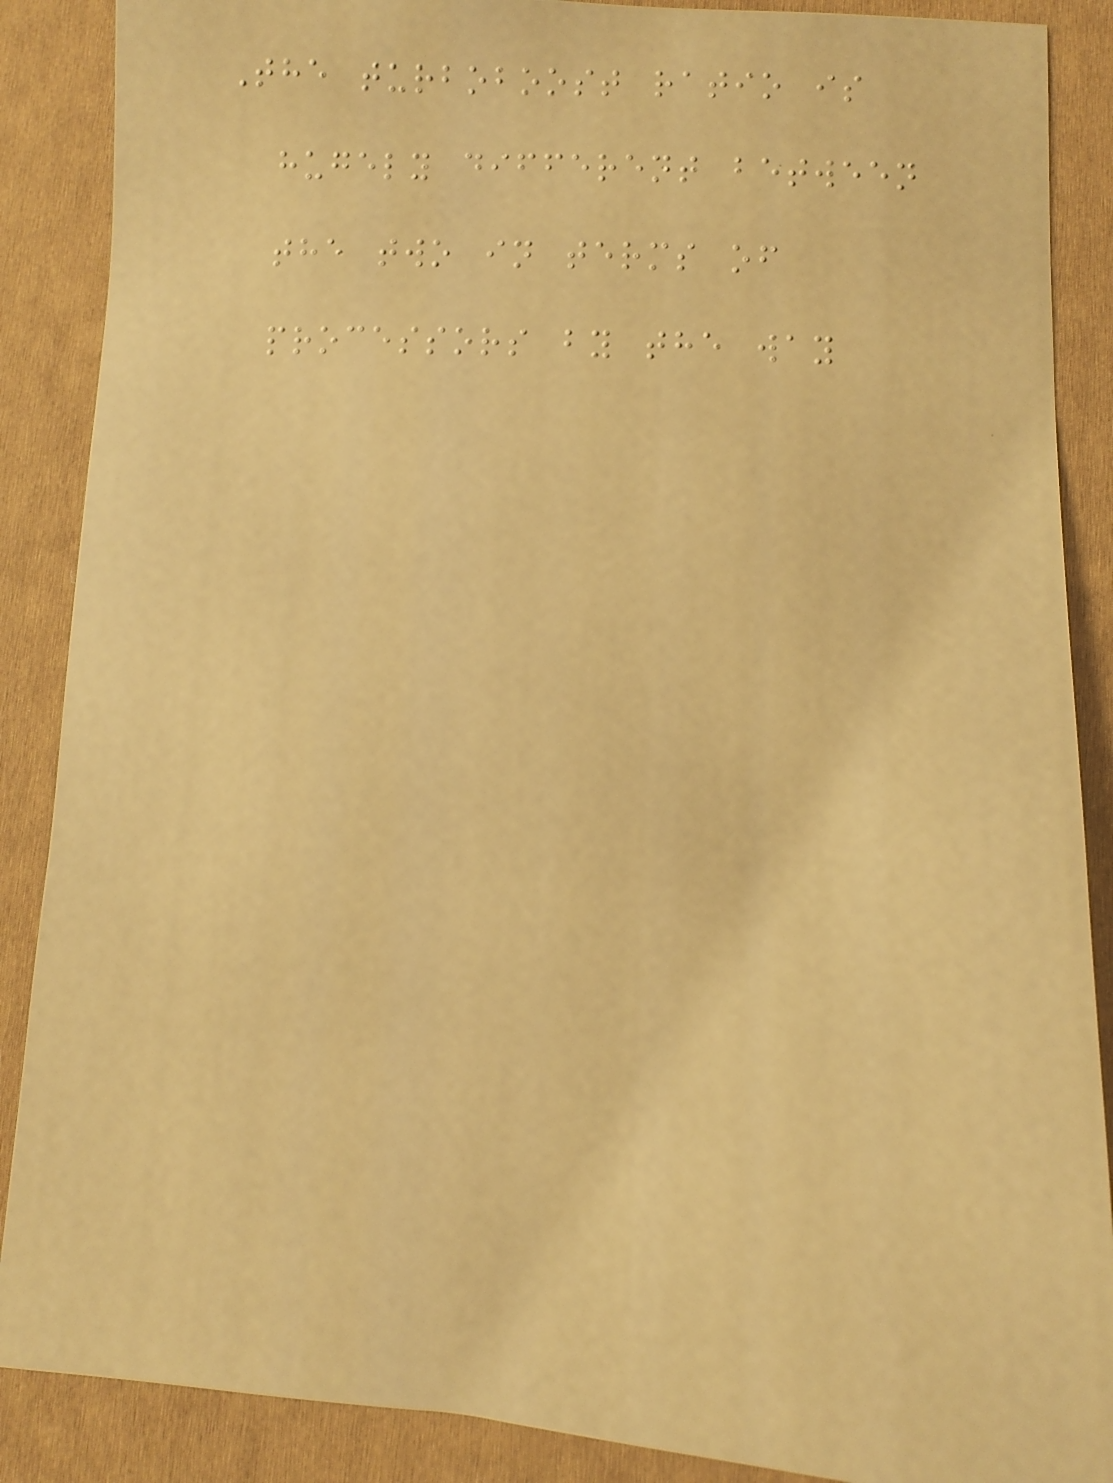The turboboost ratio is
hugely different between
the two in terms of
processors by the way
